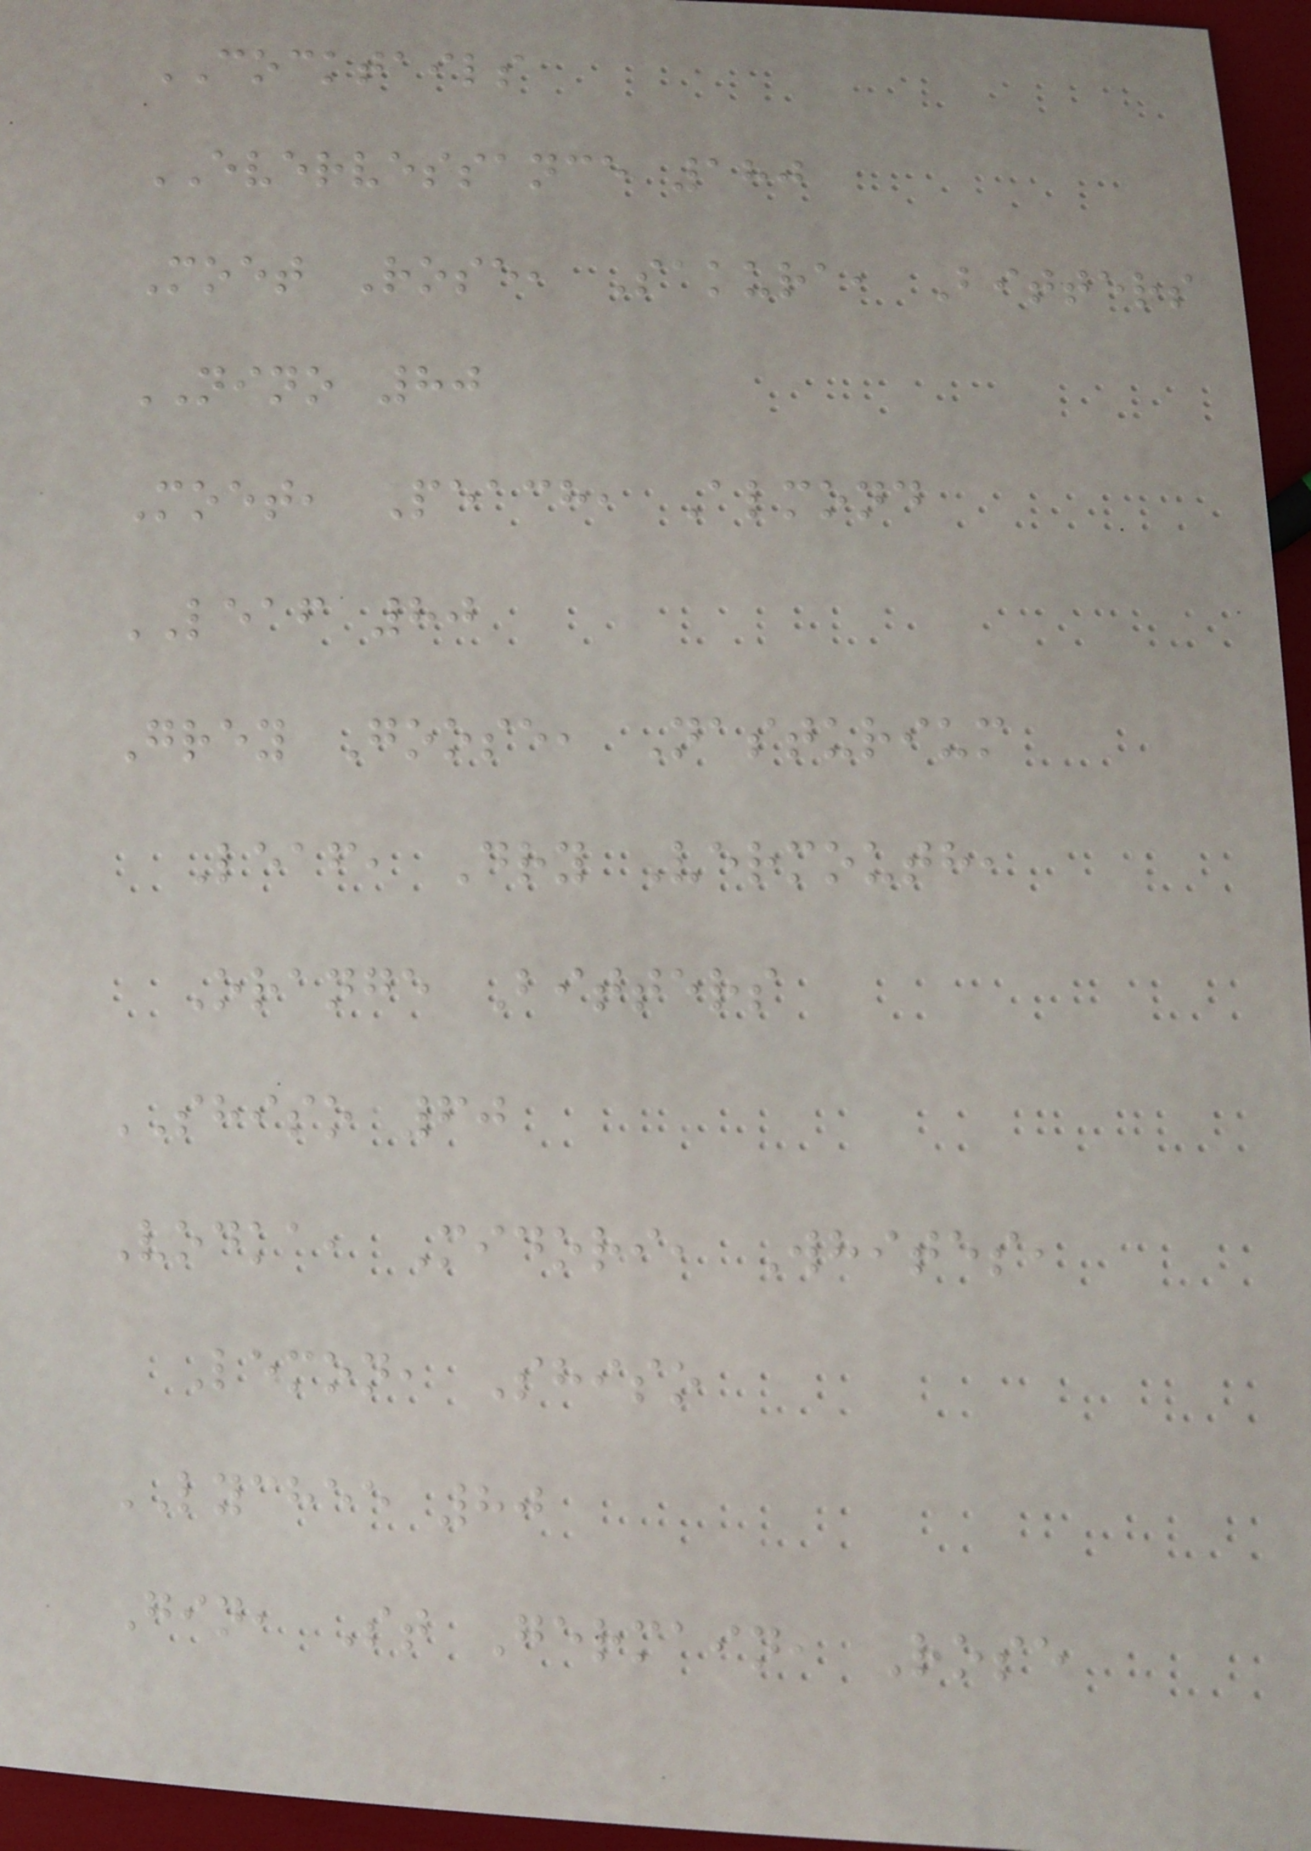COCKTAILS
EVERVESSANCE 180
Moet Rose, Sakura, Bitters
NINO 80
Moet, Peach, Almond
LEAF 80
Grey Goose, Nasturium
Leaf, Dry Vermouth,
Orange Bitters
SHISO 60
Vodka, Midori, Whites,
Lemon, Shiso
LYCHEE 80
Gin, St Germain, Rose
